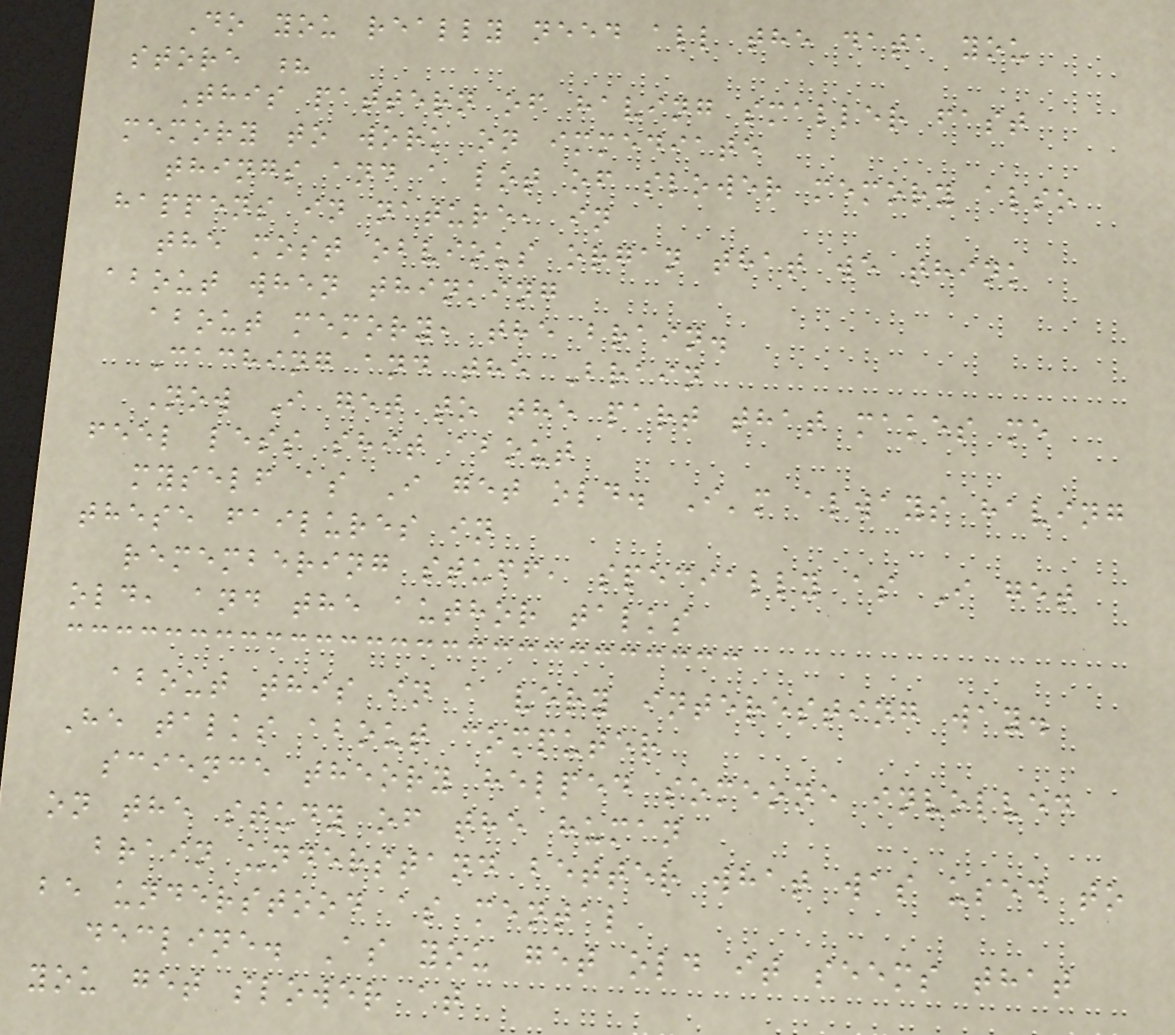Do you really need all the data you
store ?
This pattern of having smaller fast
memory to work on immediate
things and a lot of slower memory also
happens in nature, in
the most obvious organ that we think
about when thinking
about memory, the brain.
Caching and the Brain
Now I get to the part that makes me
feel less shit about
myself as I get old. I'm always having
these failures in
remembering stuff, specially as I get
old, and the author talks
about this in a very interesting way.
He talks about computer
science theory helped someone involved
on the study of the human
brain understand better what was used to
be understood as mental
decline. As you get old it seems that
you get slower at
